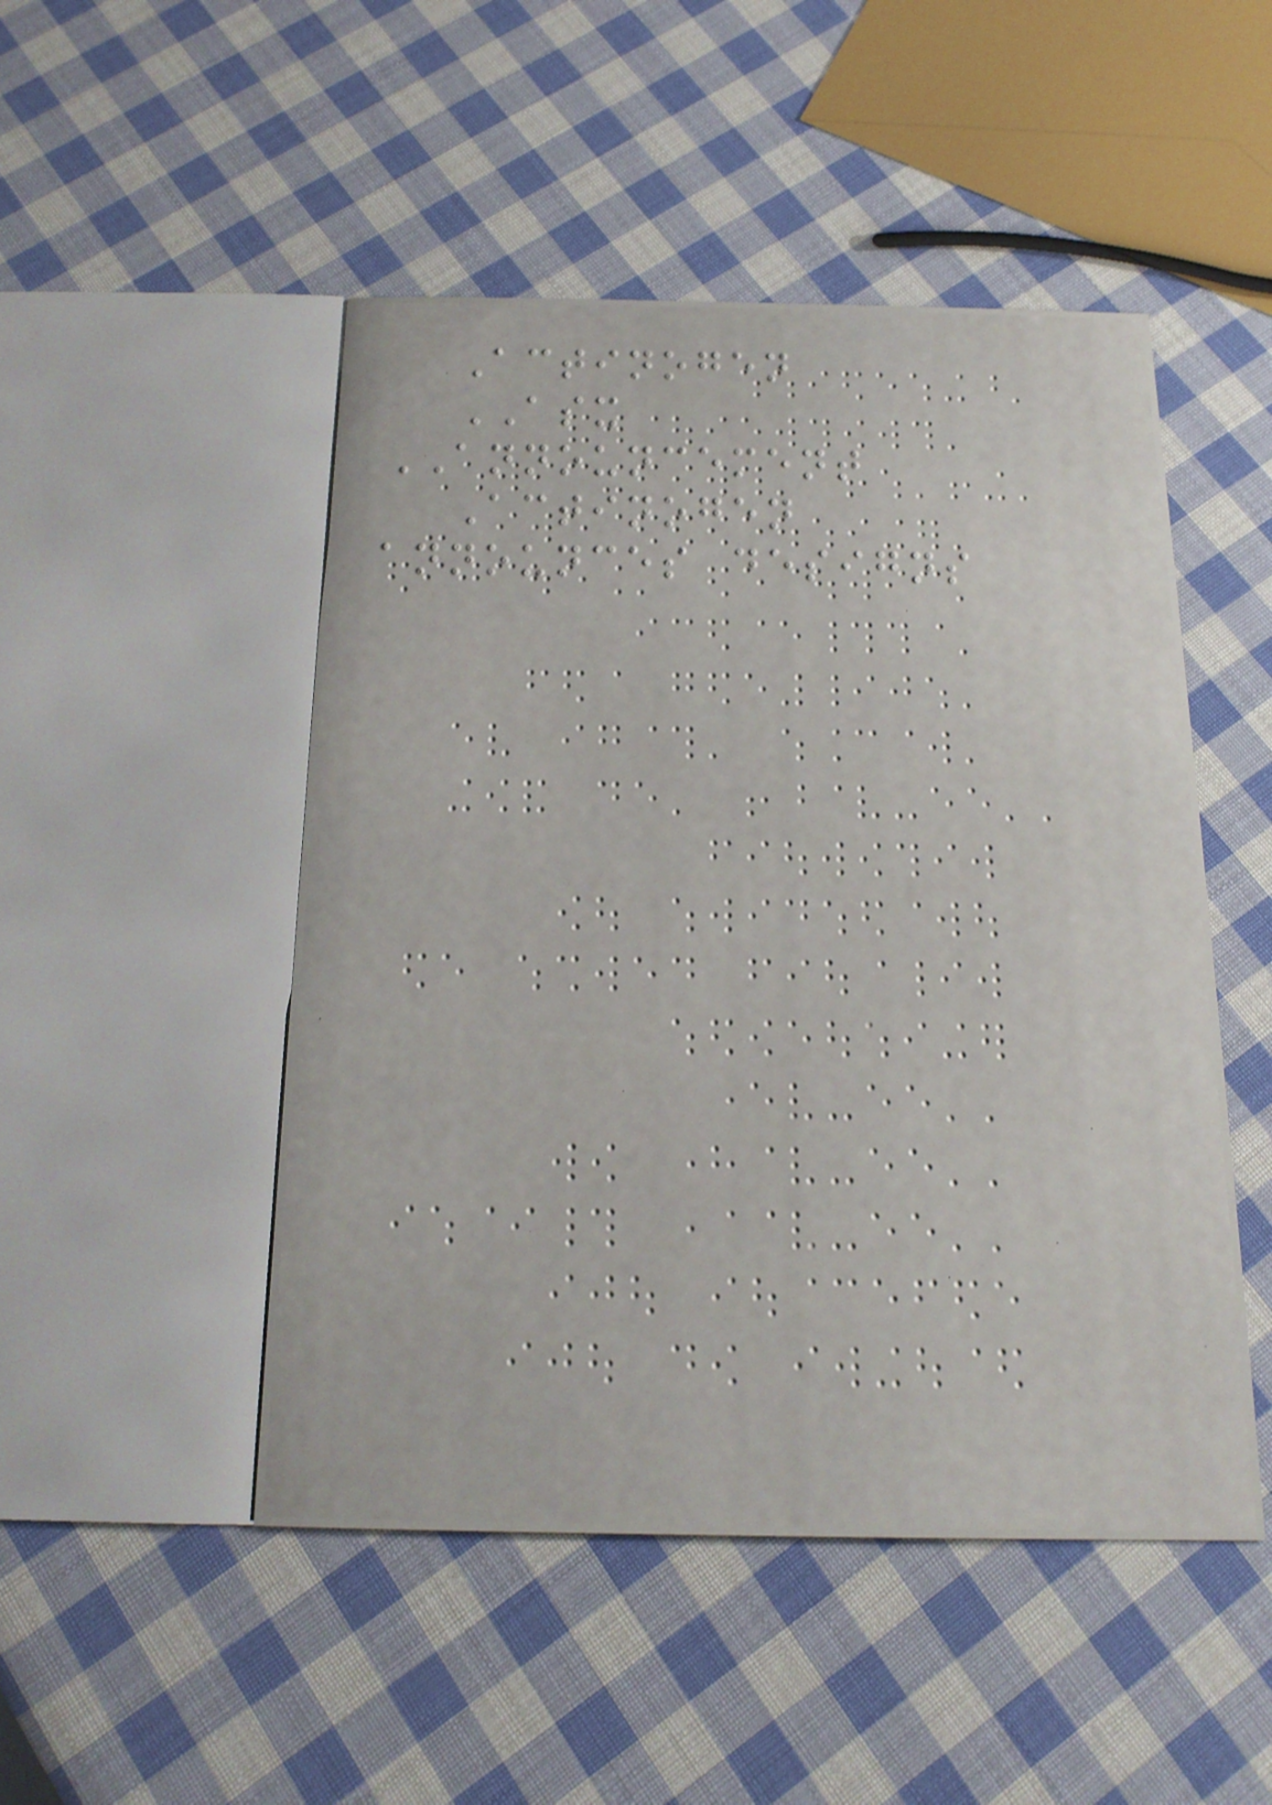Actinogen
ASX
ANNOUNCEMENT
Actinogen
announces designs
